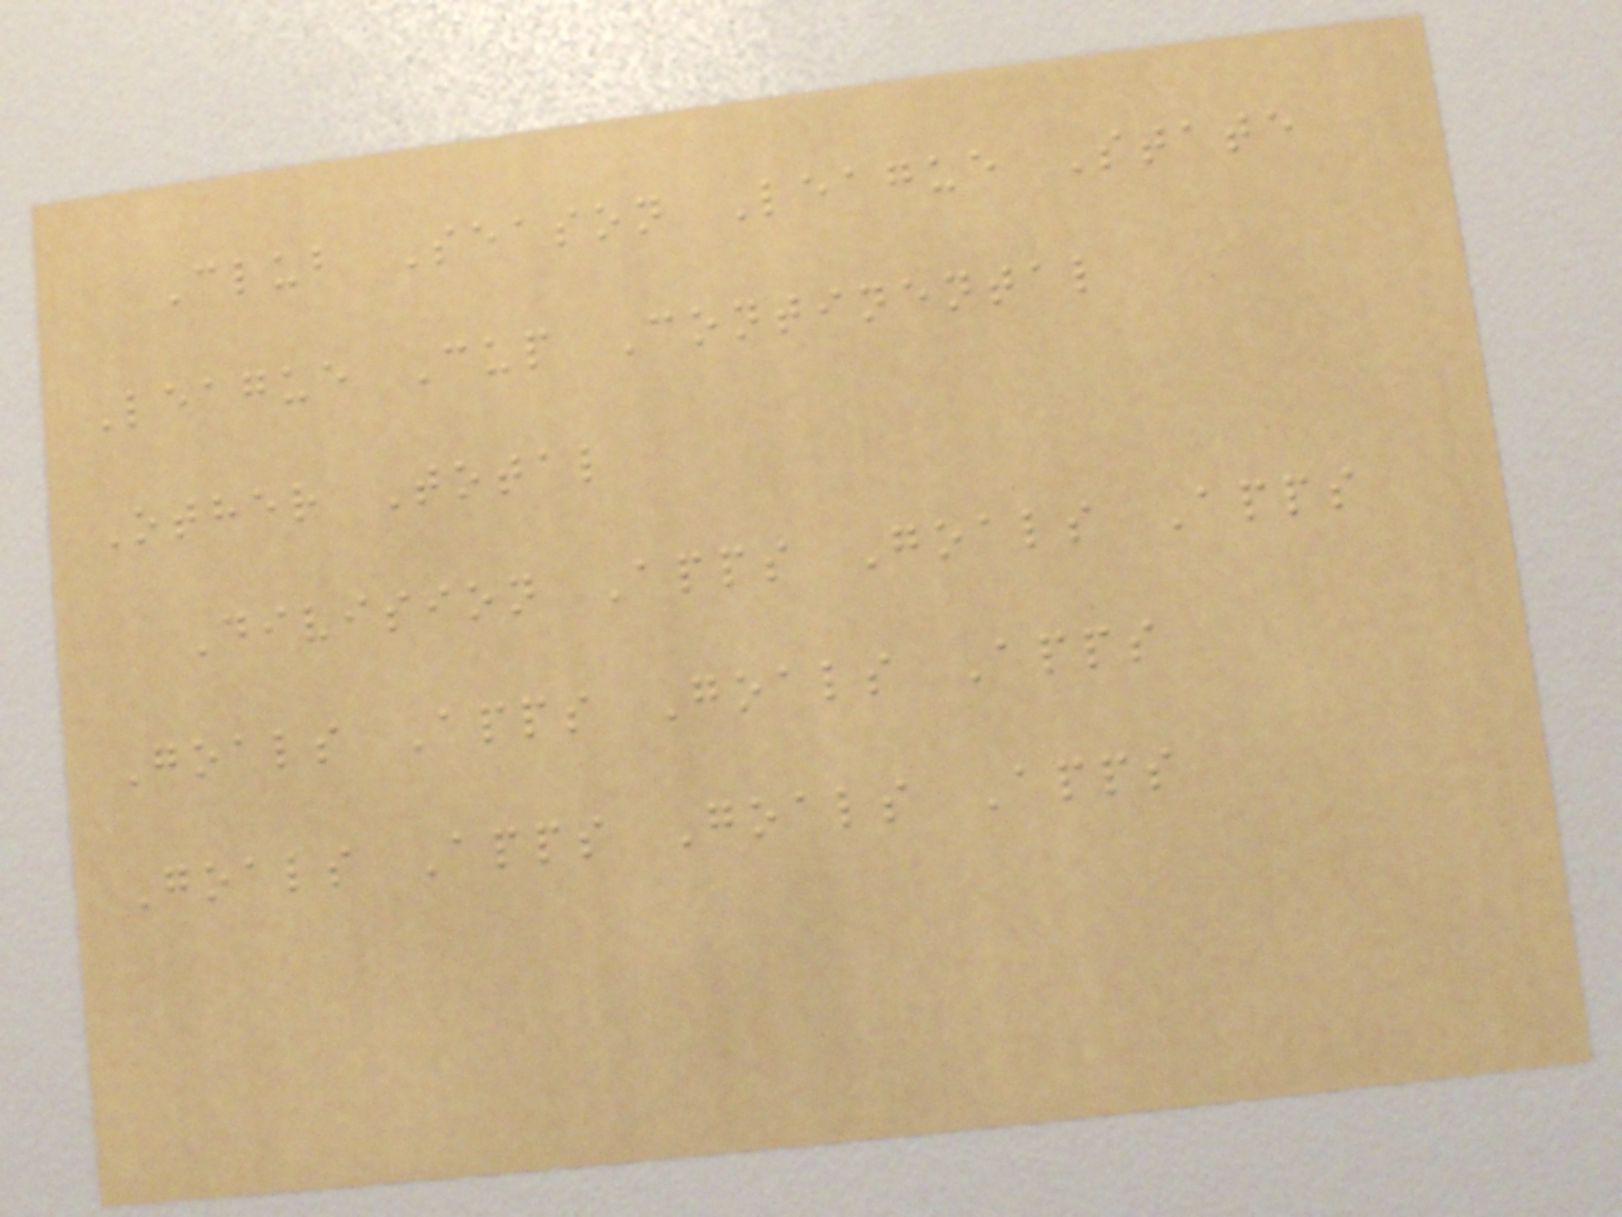Club Season League State
League Cup Continental
Other Total
Division Apps Goals Apps
Goals Apps Goals Apps
Goals Apps Goals Apps
